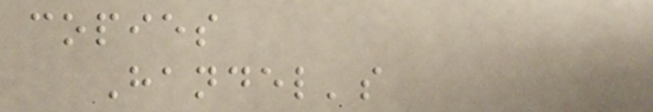copies
Handel's
